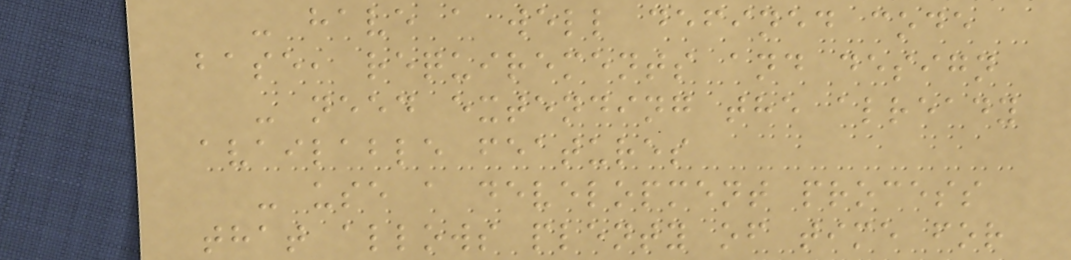- have a well defined code
base, requirements and design
- need extending the already
available features
- use a development process
that allows plenty of time for
